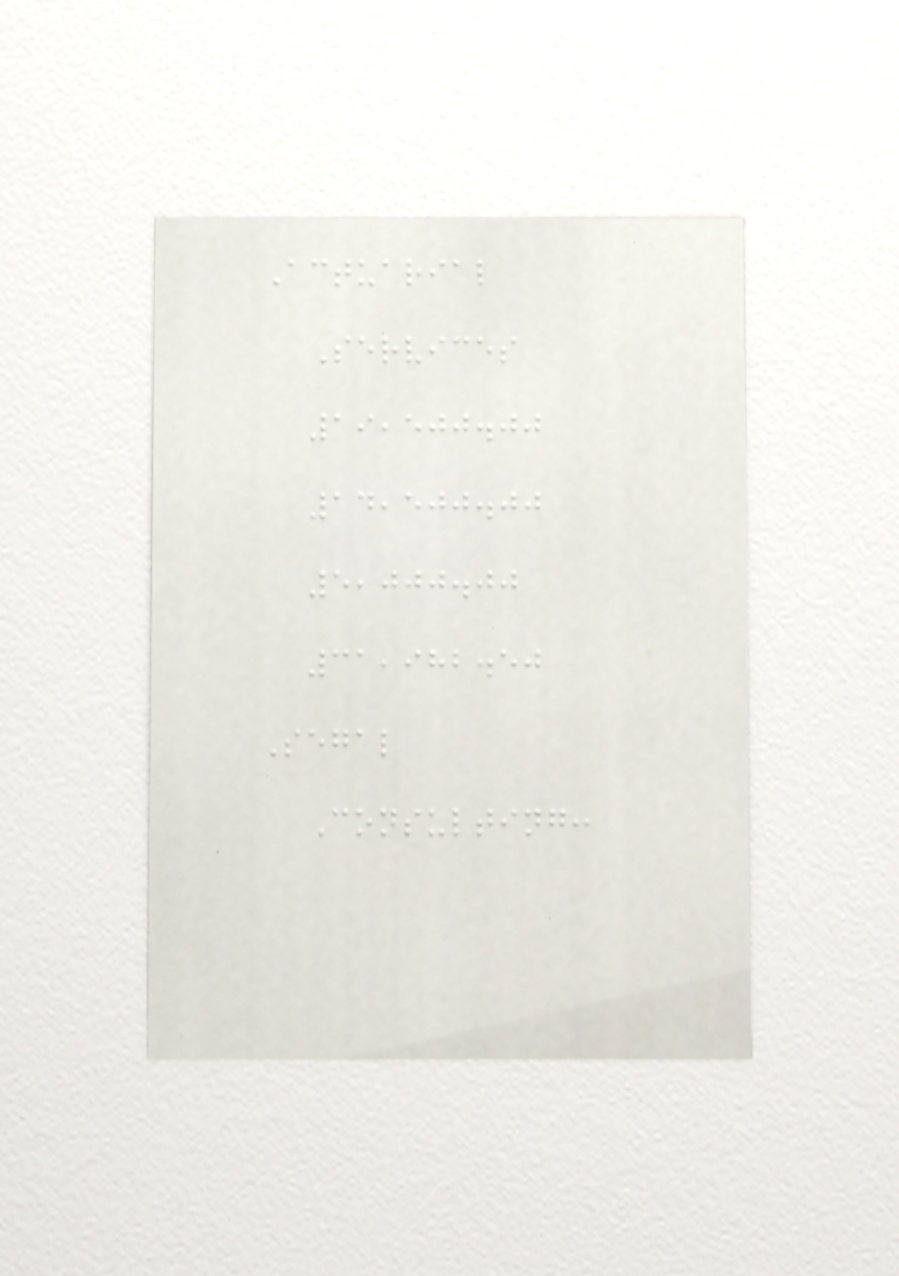Actuarial
Services
19,500.00
14,500.00
5,000.00
31,982.50
Segal
Consulting:
